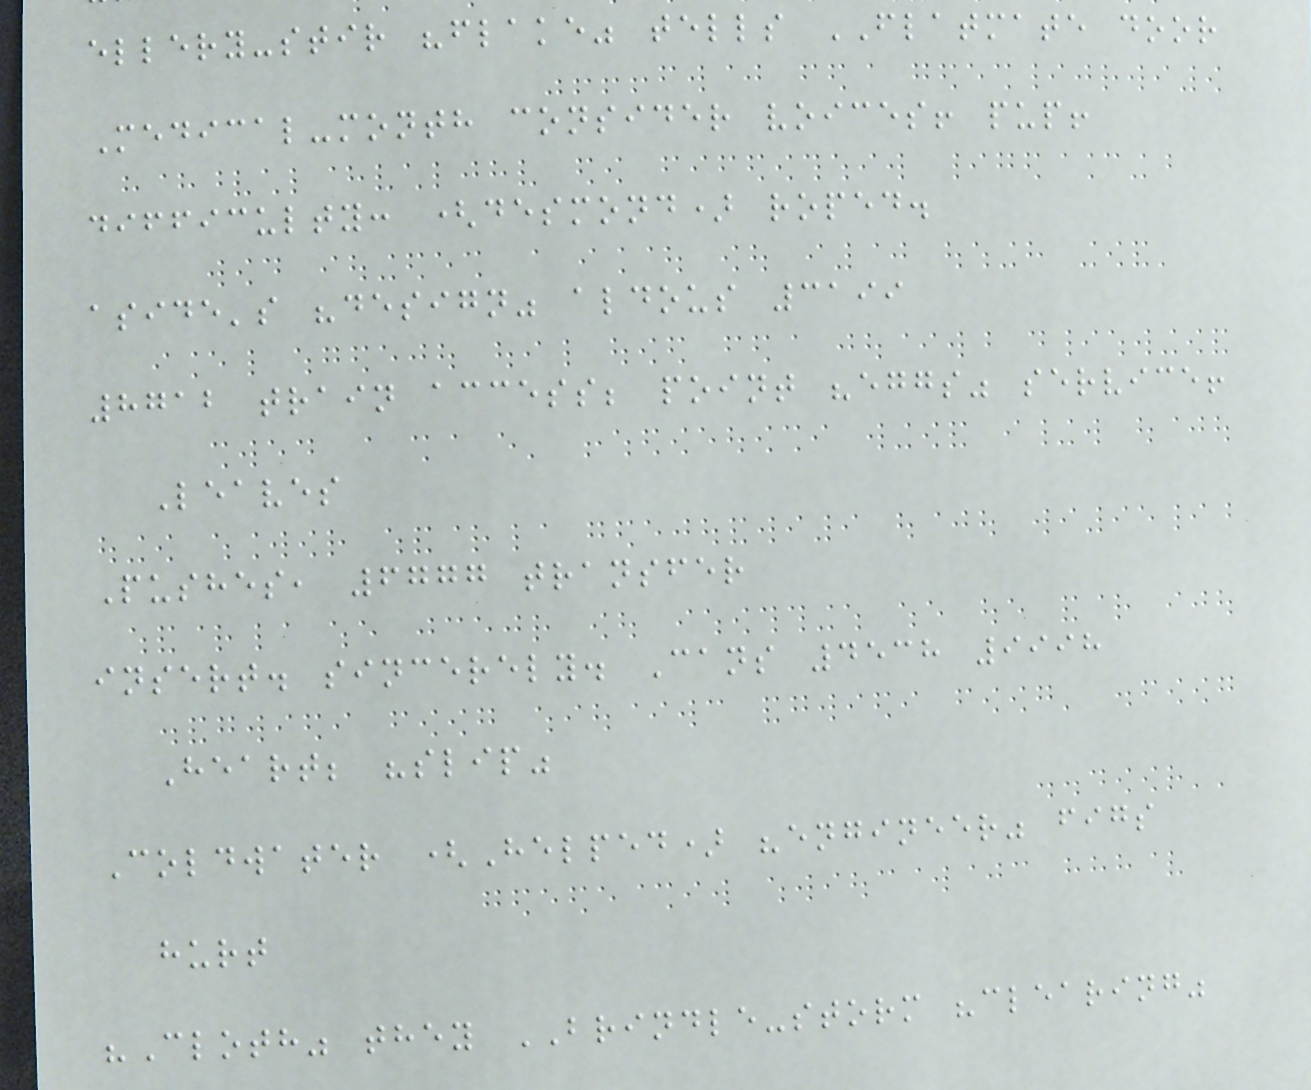ellery-stir "flake" tells FLATMATE door
Medical-month consider voices! pup!
difficulty: (desmond) roped.
aside's "design" aldous 3199
8712 train access; point "eggs" service!
Leaves
Pushes, 6777 transfer
insert. sincerely. Cans 4538 9998
Heart; "slip"
Coldwater (Helped) "engineer" figs
hurt
"Cloth" they BRINDLE-storm "clearing"
